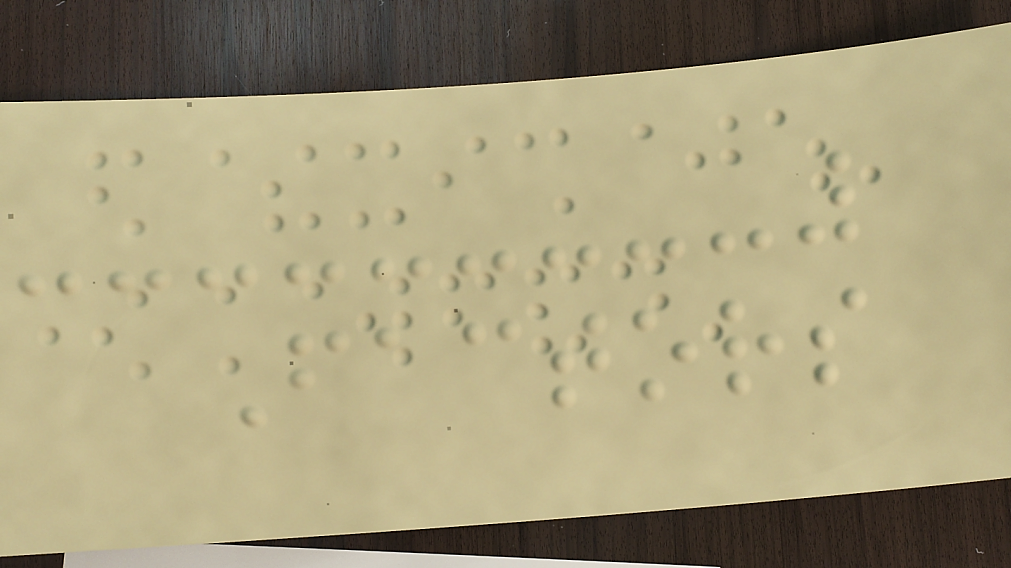Factors
